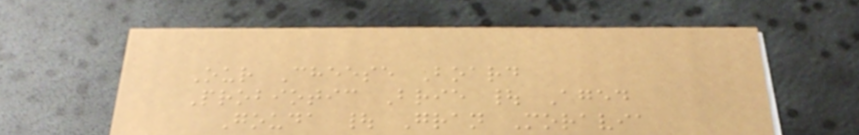Our Cheese Board
Probiotic Brie | Aged
Gouda | Gran Moravia
